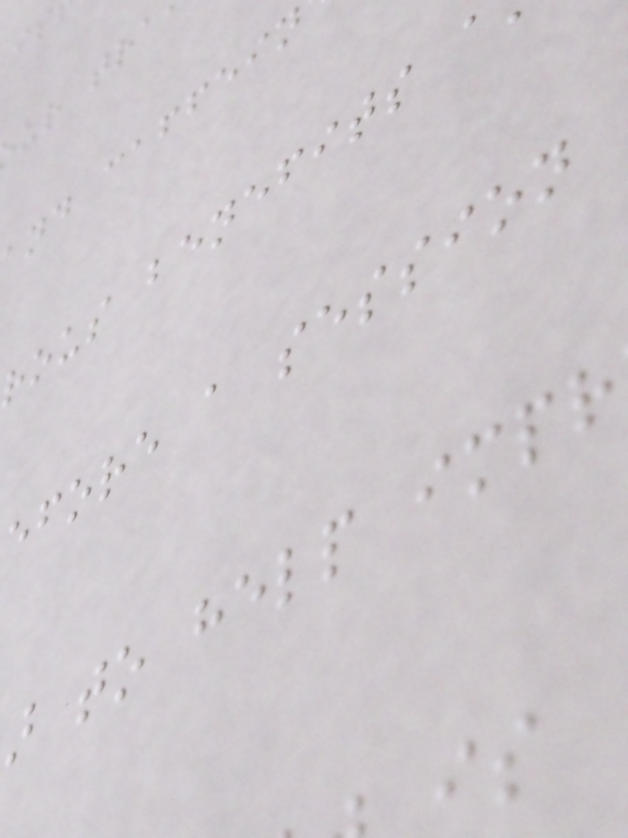nd caffein
rous benefits a
efore a session
to help impr
